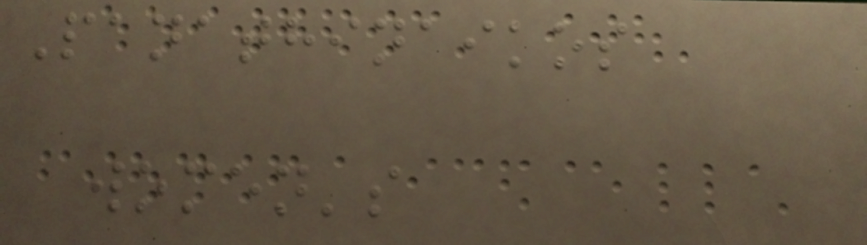Panathinaikos
women's
